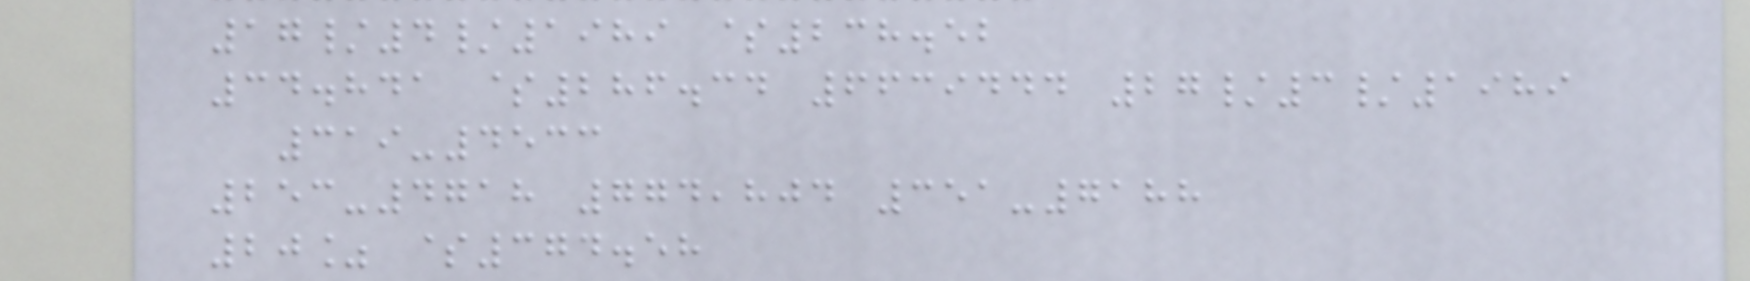17/4/1989 $238.52
34.841 $286.34 6639444 27/3/1989
319-4533
253-4718 774,804 351-7188
20% $374.58
